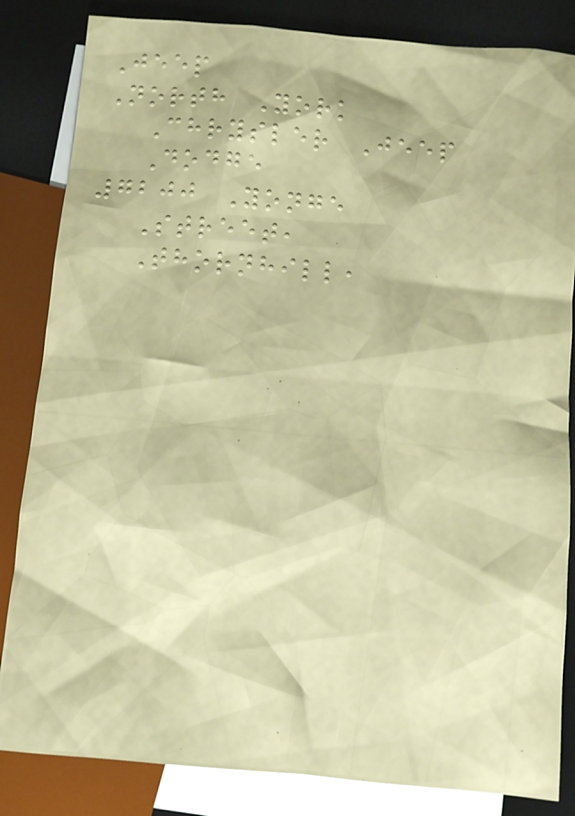Jeep
North York
Chrysler Jeep
Dodge
7200 Yonge
Street,
Thornhill,
